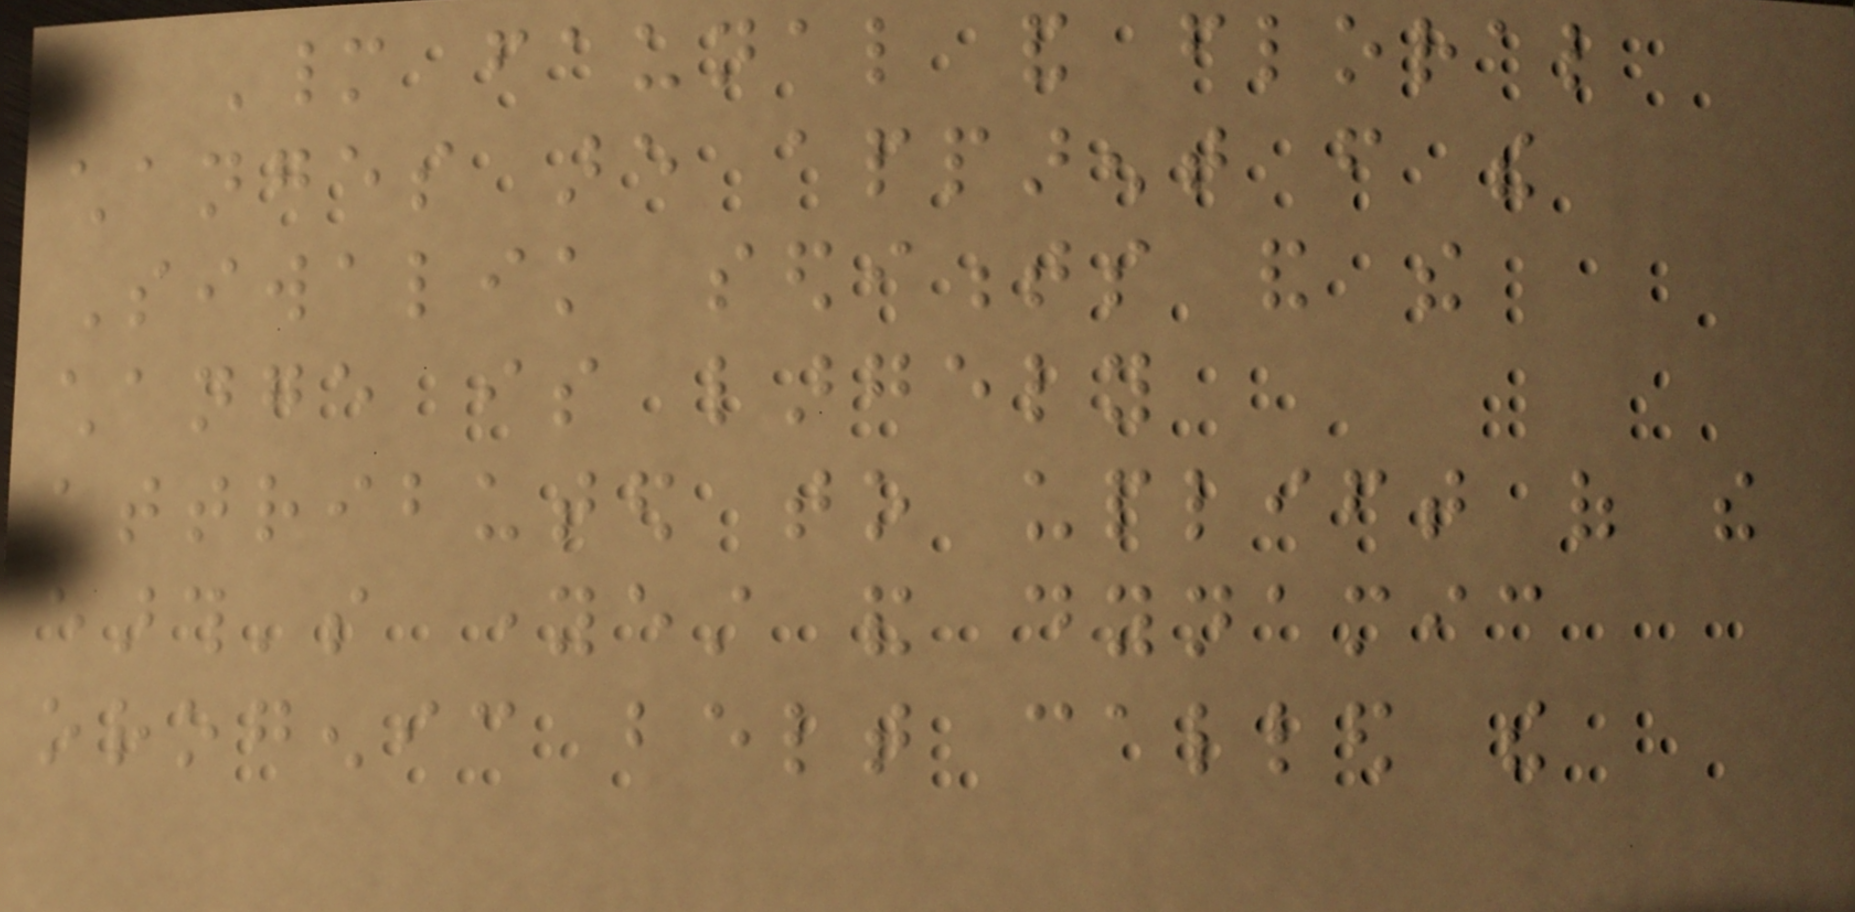Many faunal and floral
changes are apparent from the
Siwalik sediments and the
change is largely
attributed to uplift of the
earth's youngest and dynamic
orogenic belt called the
